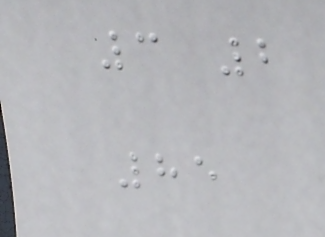3 2
85
